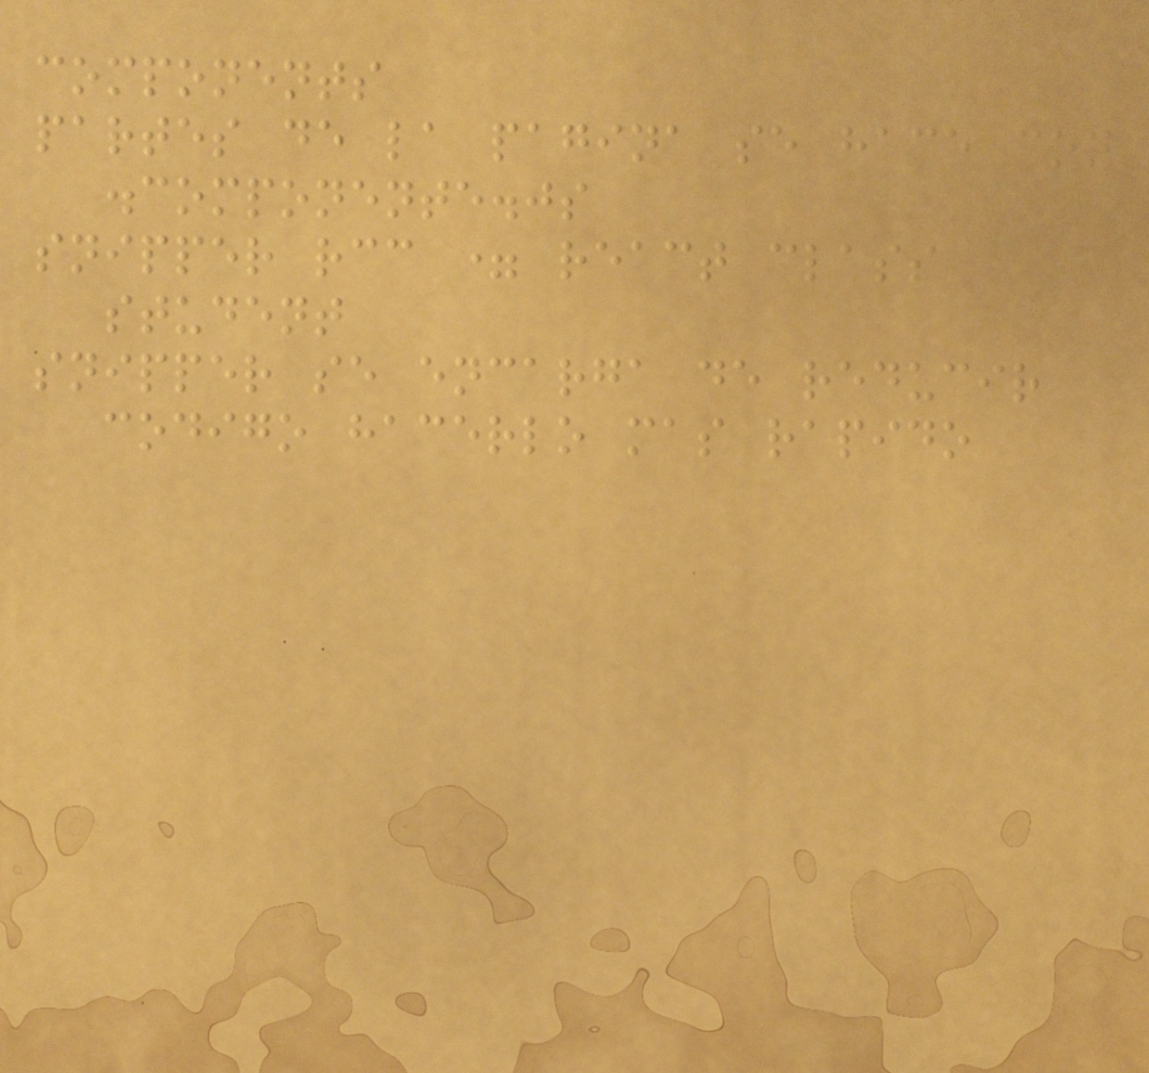components
partes de la pagina se hace con
.componente.js
snipper rcc = react class
student
snipper se encarga de reducir
codigo hacerlo mas rapido
